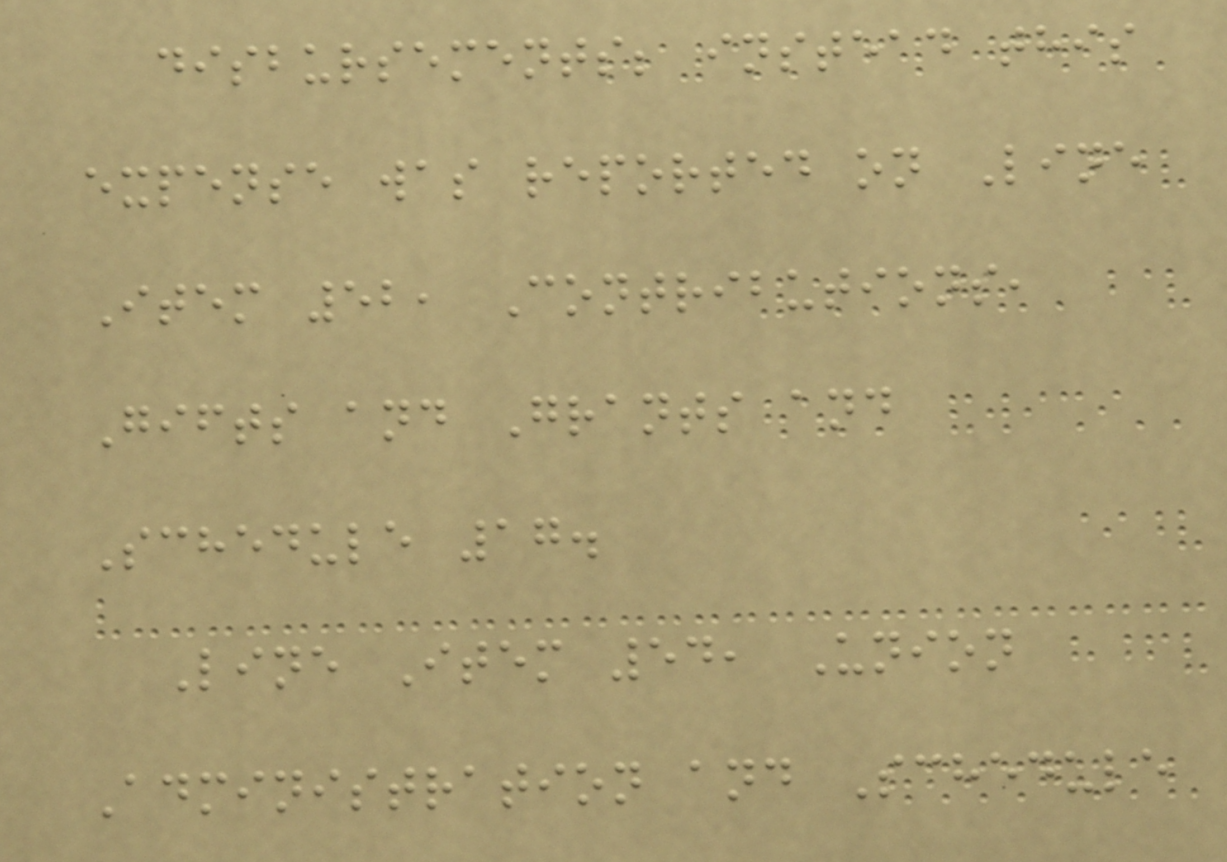disbursements; instead this
expense was reported on Line
Item 52, Contributions,
Gifts and Grants and
Schedule 17.
Line Item 54, Union
Administration and Schedule
